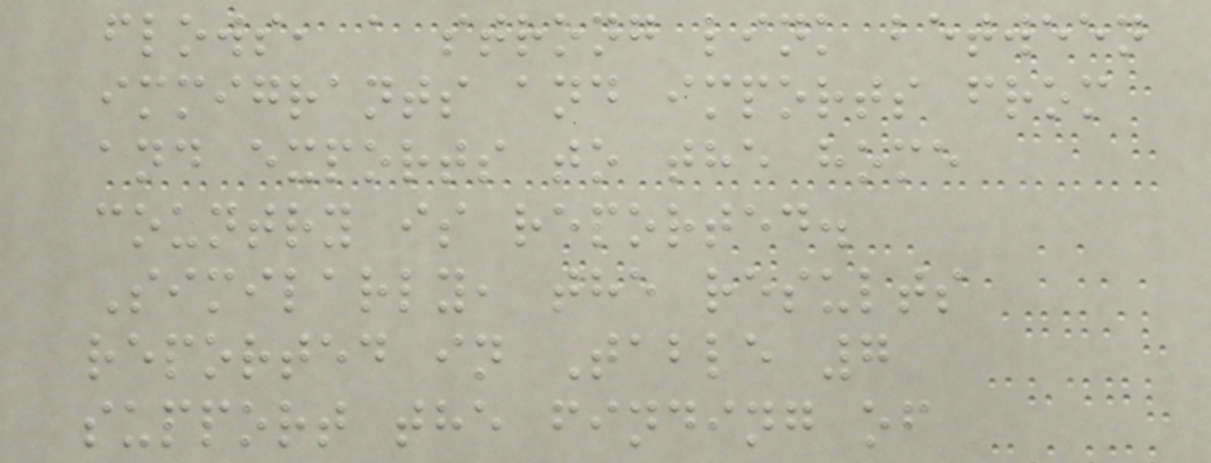flows, a strong link between
immigrants and imports from
and exports to the home
country is reported.
Similarly, the results
reported in Table 7
support the finding of
